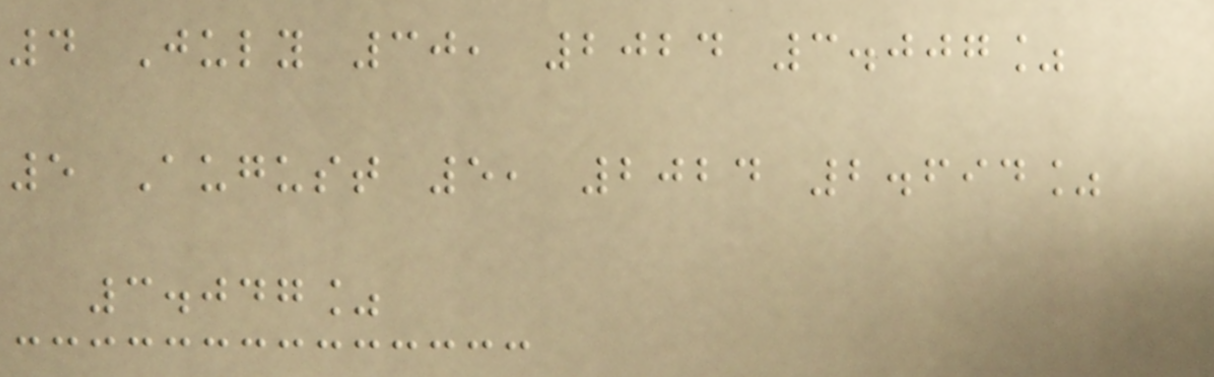4 July 30, 2024 3.007%
5 August 5, 2024 2.694%
3.047%
